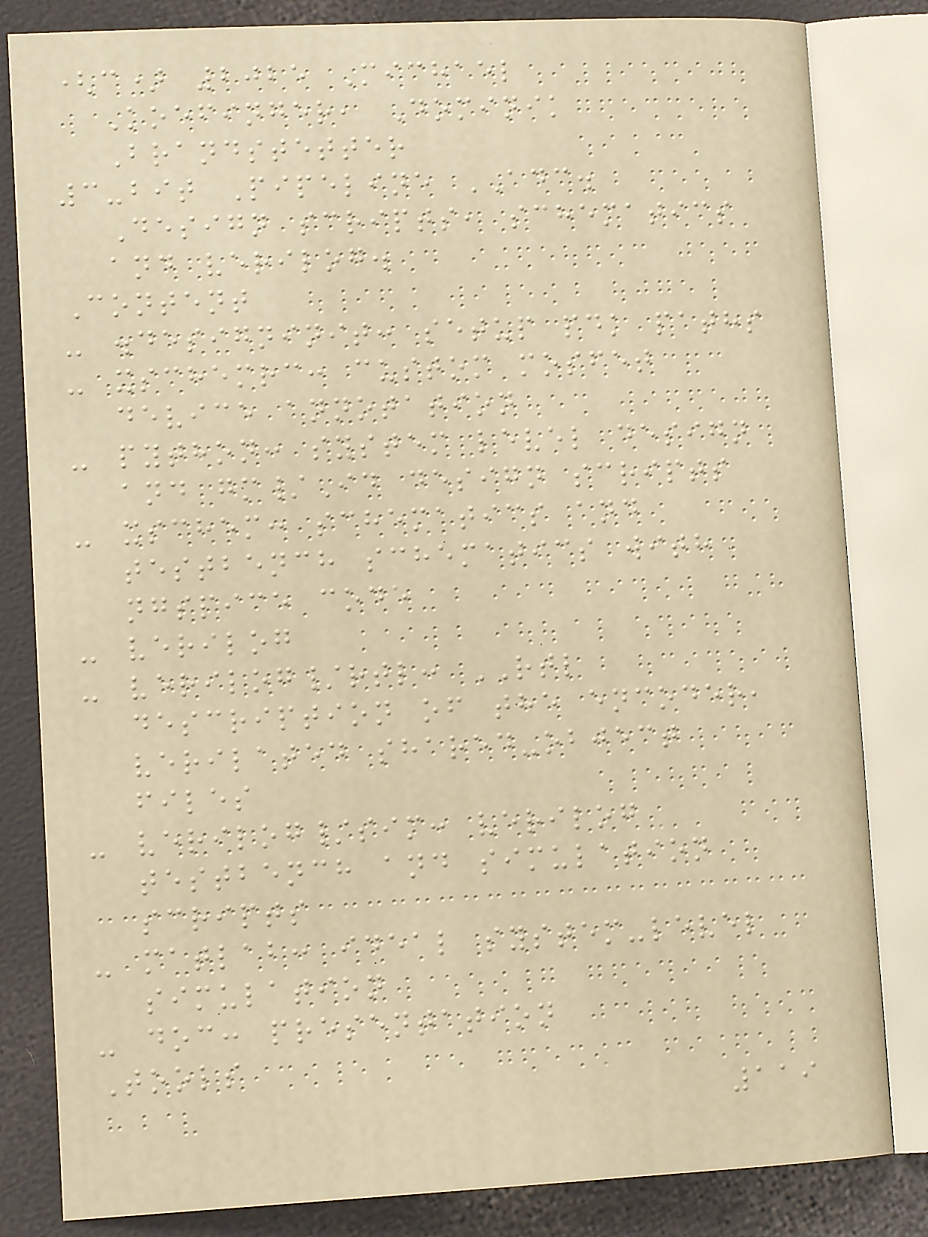(c) 2025 Michael
Koefinger, Dominik
Brandstetter
3-bit Pipeline ADC.
Design scripts, schematics
and verilog.
Content
- .designinit: setup pdk paths
- xschemrc: custom mosfet
device annotation
- python: system level design
and gm/Id design scripts
- xschem: schematics and
testbench schematics with
ngspice code
- verilog
- verilog/rtl: RTL
description of the encoder,
verilated shared-object
files
- verilog/sim: verilog
testbench and simulation
scripts
- matlab: ideal system-level
simulation
- doc: presentation
Tools
119
